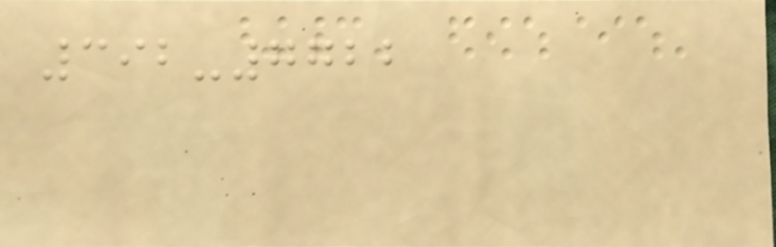392-7722
